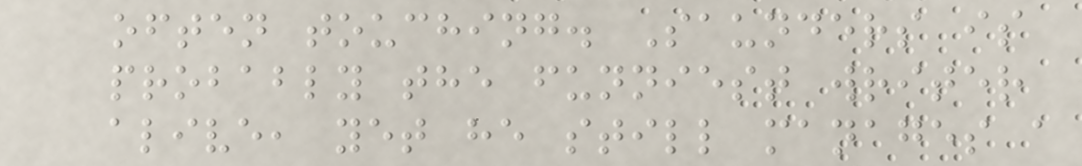often touching. Saunders is
probably the funniest writer
alive, yet he still manages a
